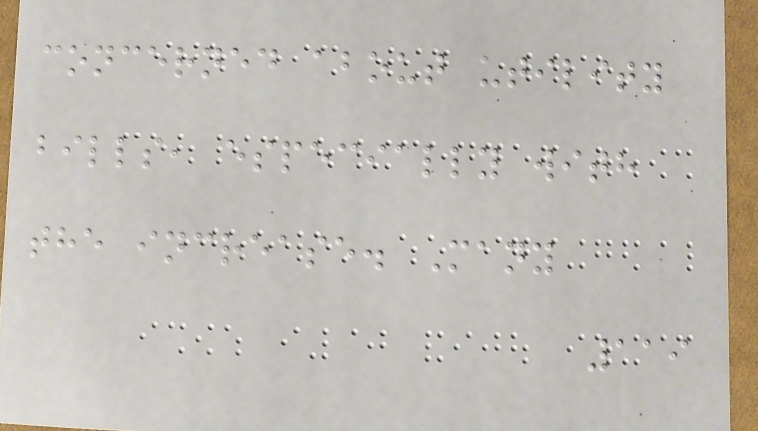concerned about utility
bills, especially with
the increase. Many
119
